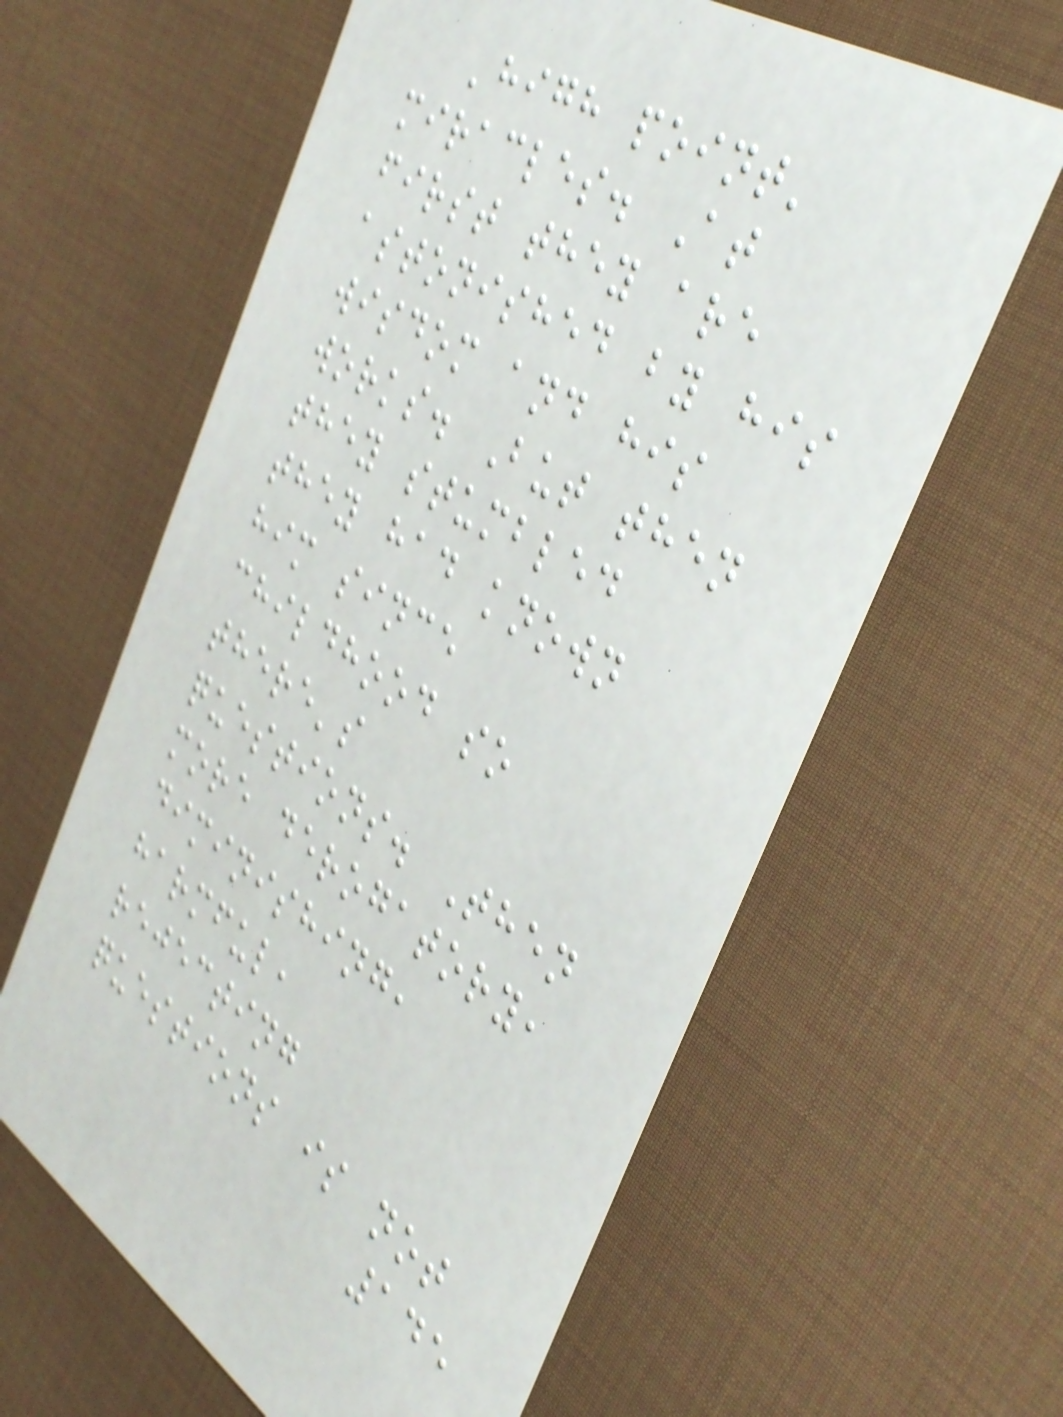'high point'
miracles. At
first they are
astonished by his
wisdom and his
works. But then
they stumbled
they had known
him since
childhood so
there's
questions. Then
more derogatory,
diminishing,
harmful,
rejecting
questions is not
145
